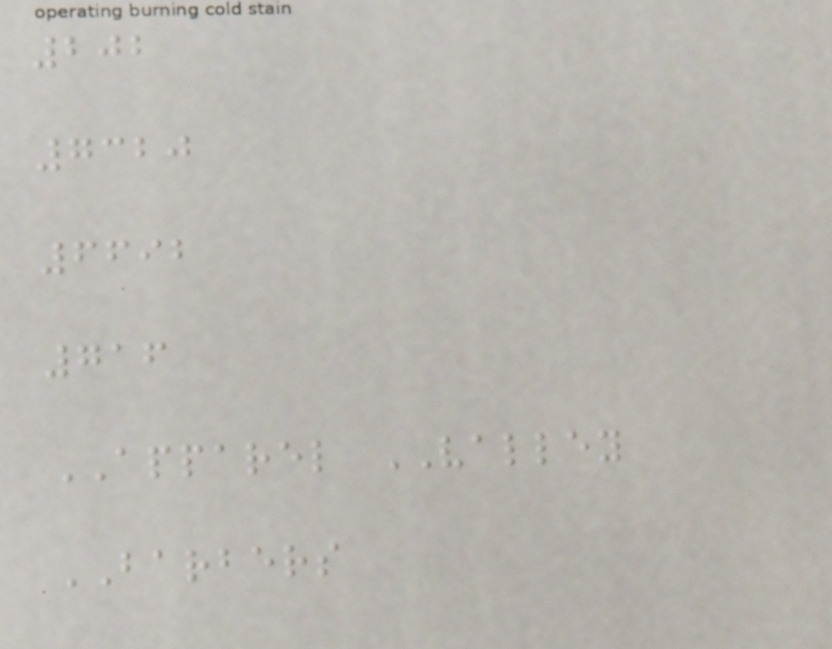202
7320
6692
716
APPAREL VALLEY
BARBERS
